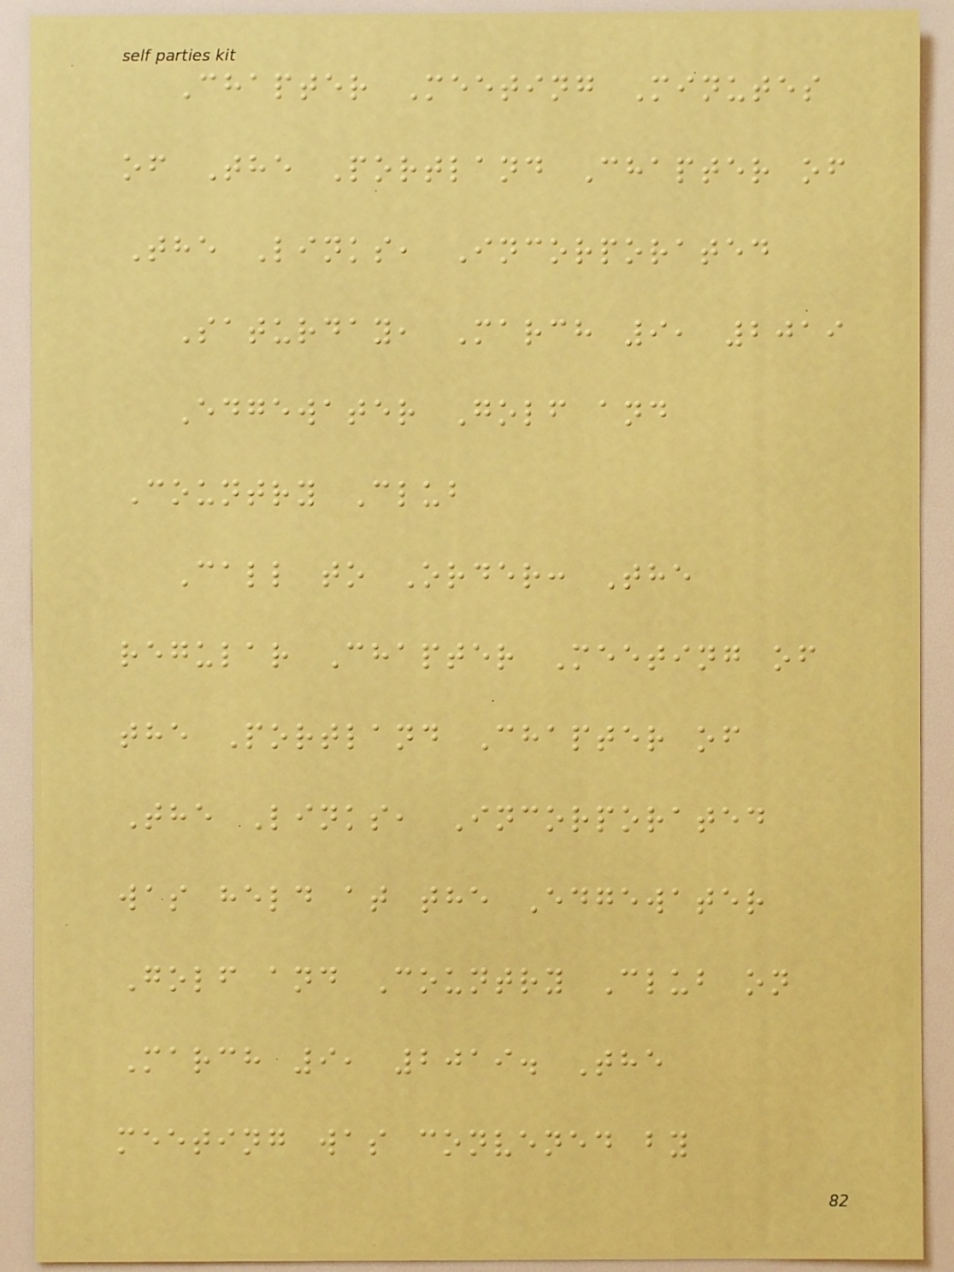Chapter Meeting Minutes
of The Portland Chapter of
The Links, Incorporated
Saturday, March 9, 2019
Edgewater Golf and
Country Club
Call to Order: The
regular Chapter Meeting of
the Portland Chapter of
The Links, Incorporated
was held at the Edgewater
Golf and Country Club on
March 9, 2019. The
meeting was convened by
